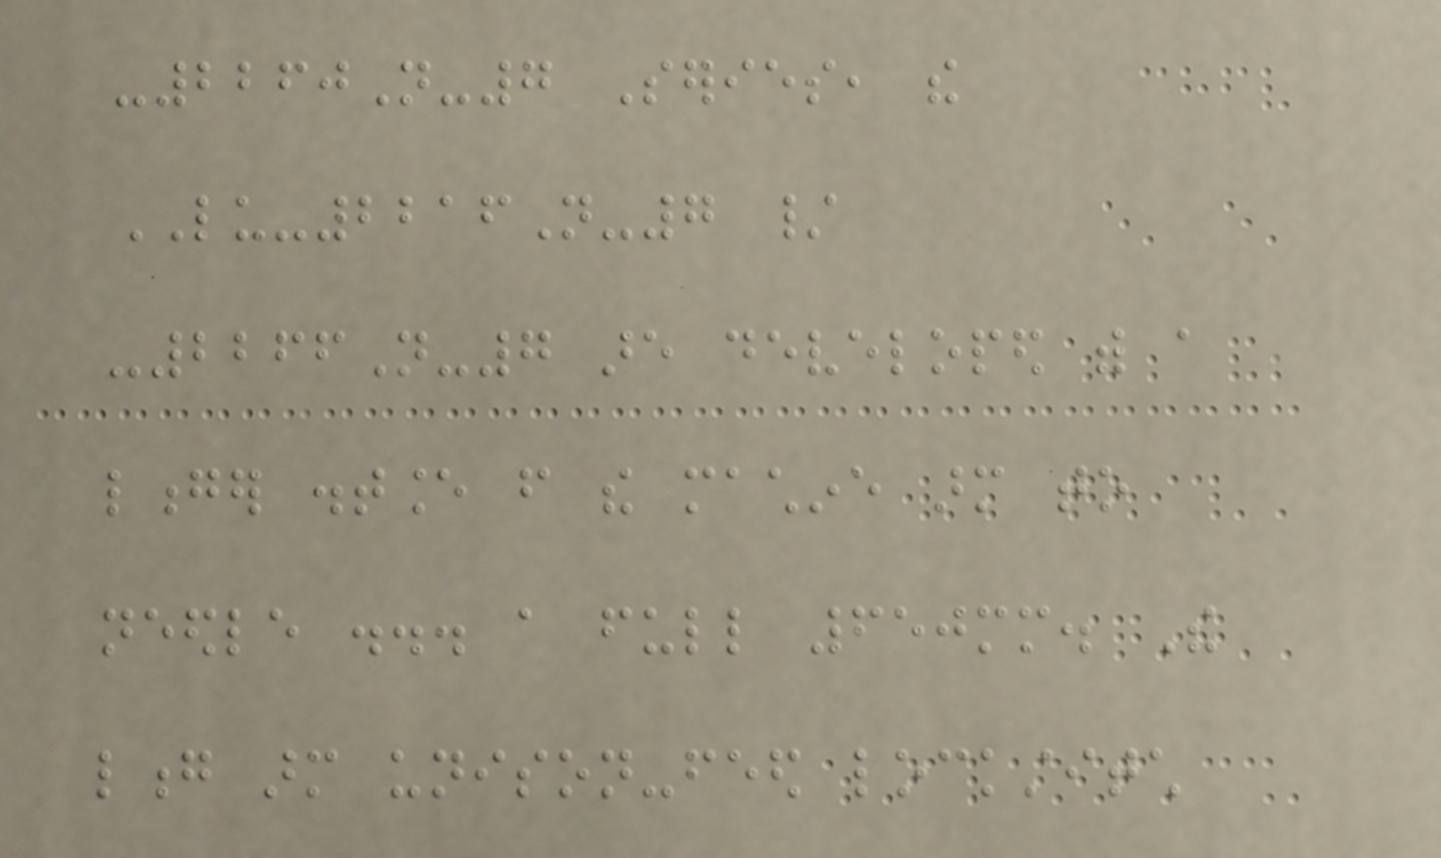-2260N-7 Series, the
LU-2216N-7 /
-2266N-7 are developed with a
longer distance from the machine arm to
needle ... a full 650mm. The
long arm unison-feed lockstitch
